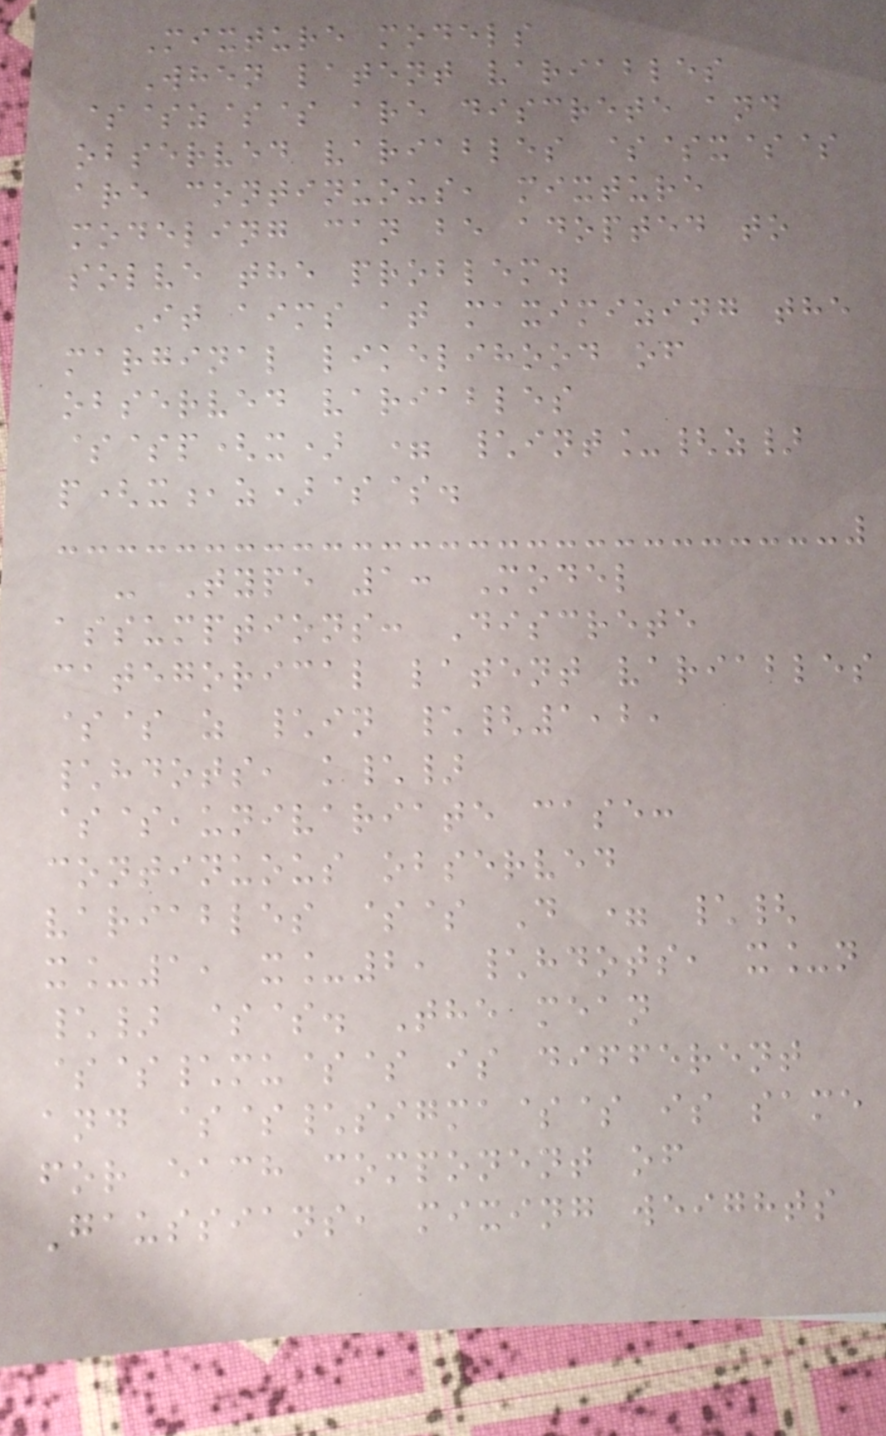Mixture models
When latent variables
$$z$$ are discrete and
observed variables $$x$$
are continuous, mixture
modeling can be adopted to
solve the problem.
It aims at maximizing the
marginal likelihood of
observed variables
$$p(x) = \int_{z}
p(x,z)$$.
- Type 1: Model
assumptions: Discrete
categorical latent variables
$$ z \in \{1,2,
\hdots, k\}
$$,univariate case:
continuous observed
variables $$ D = \{
x_1, x_2, \hdots, x_n
\} $$. The mean
$$\mu$$ is different
and $$\sigma$$ is same
for each component of
Gaussians, mixing weights
